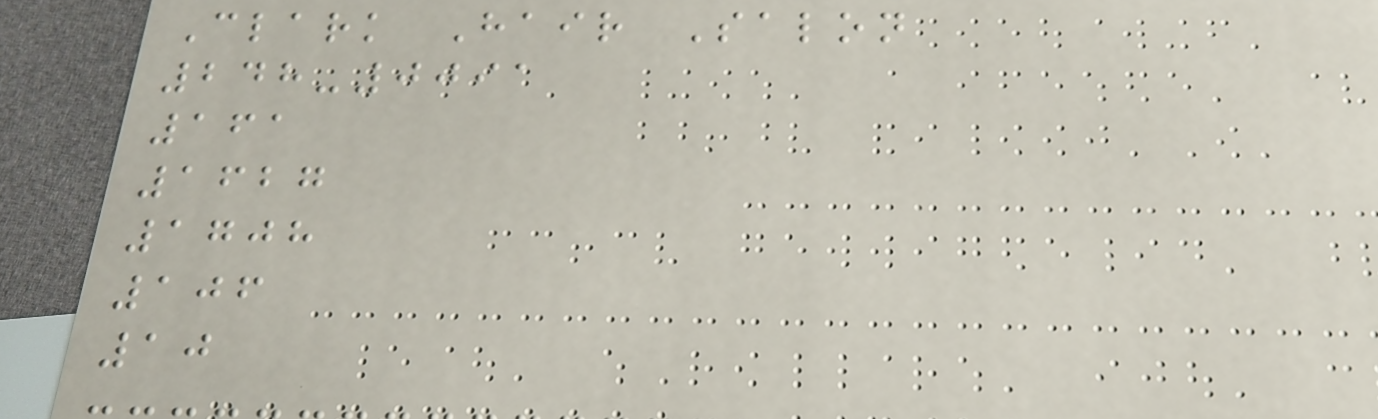Clark Hair Salon
248-0091
161
1627
1708
106
10
